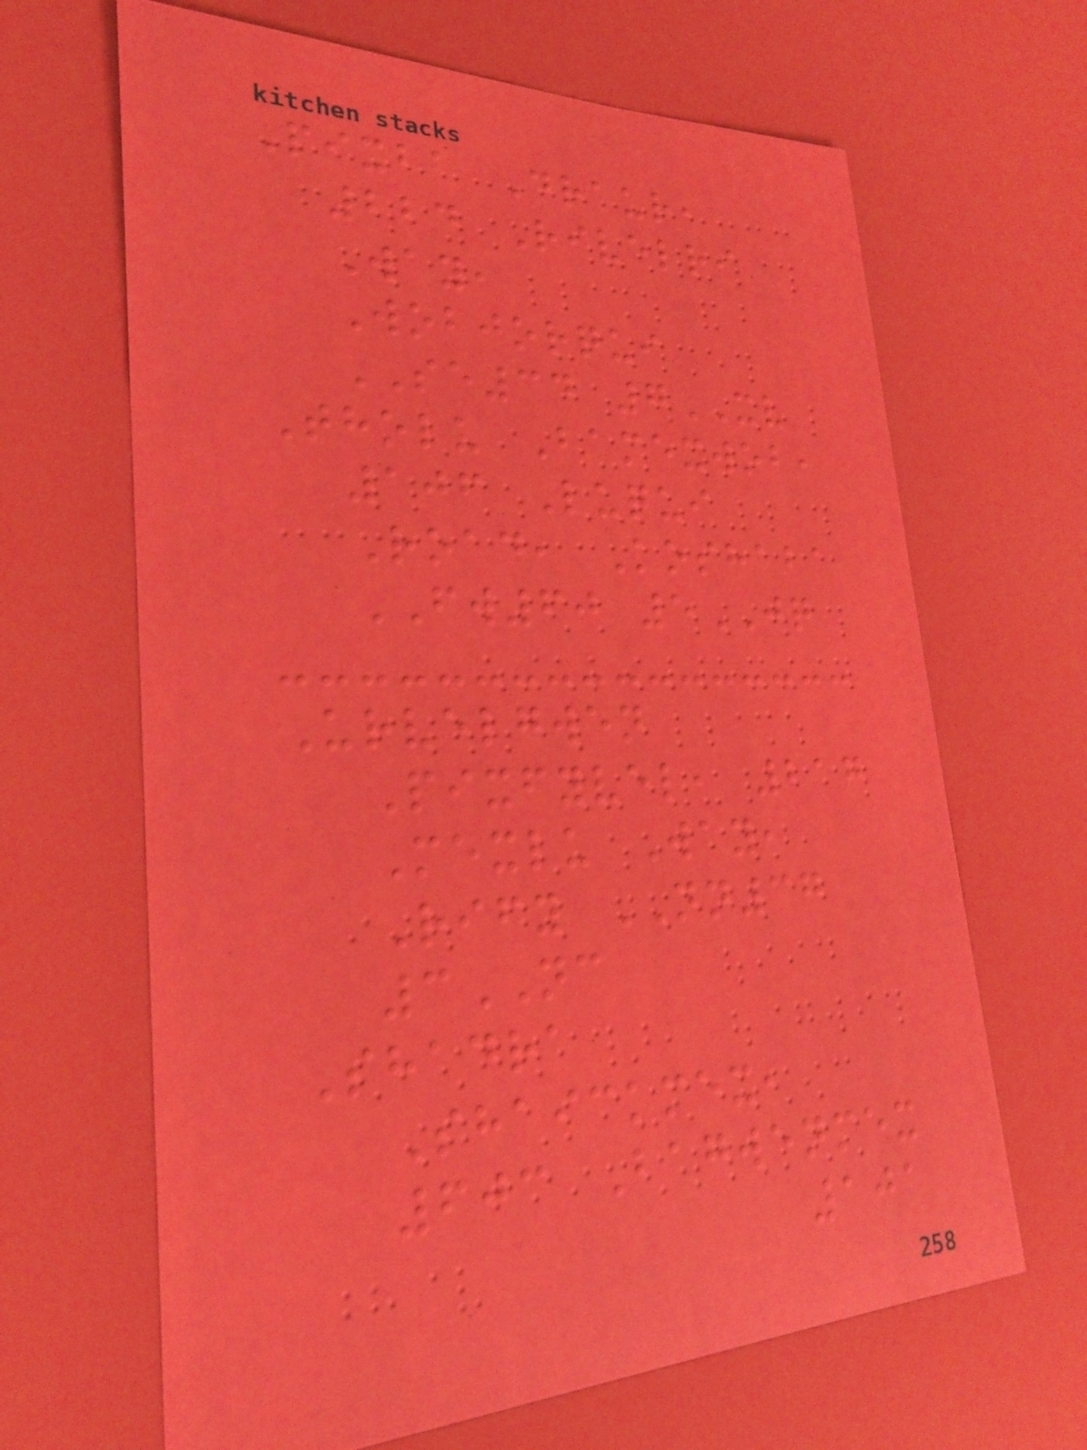Pixba Draur,
224 Rivelri
Way,
Wobjorqui
SE34 7XV
Tholu Bamexwob,
106 Luqui
Road, Koshaba
FW60 5JQ
Urvelgwen
Pixfyvel, 217
Mexlu Way,
Rify NN37
3NC
Shadra
Shaickmex,
603 Bagwenmex
101
